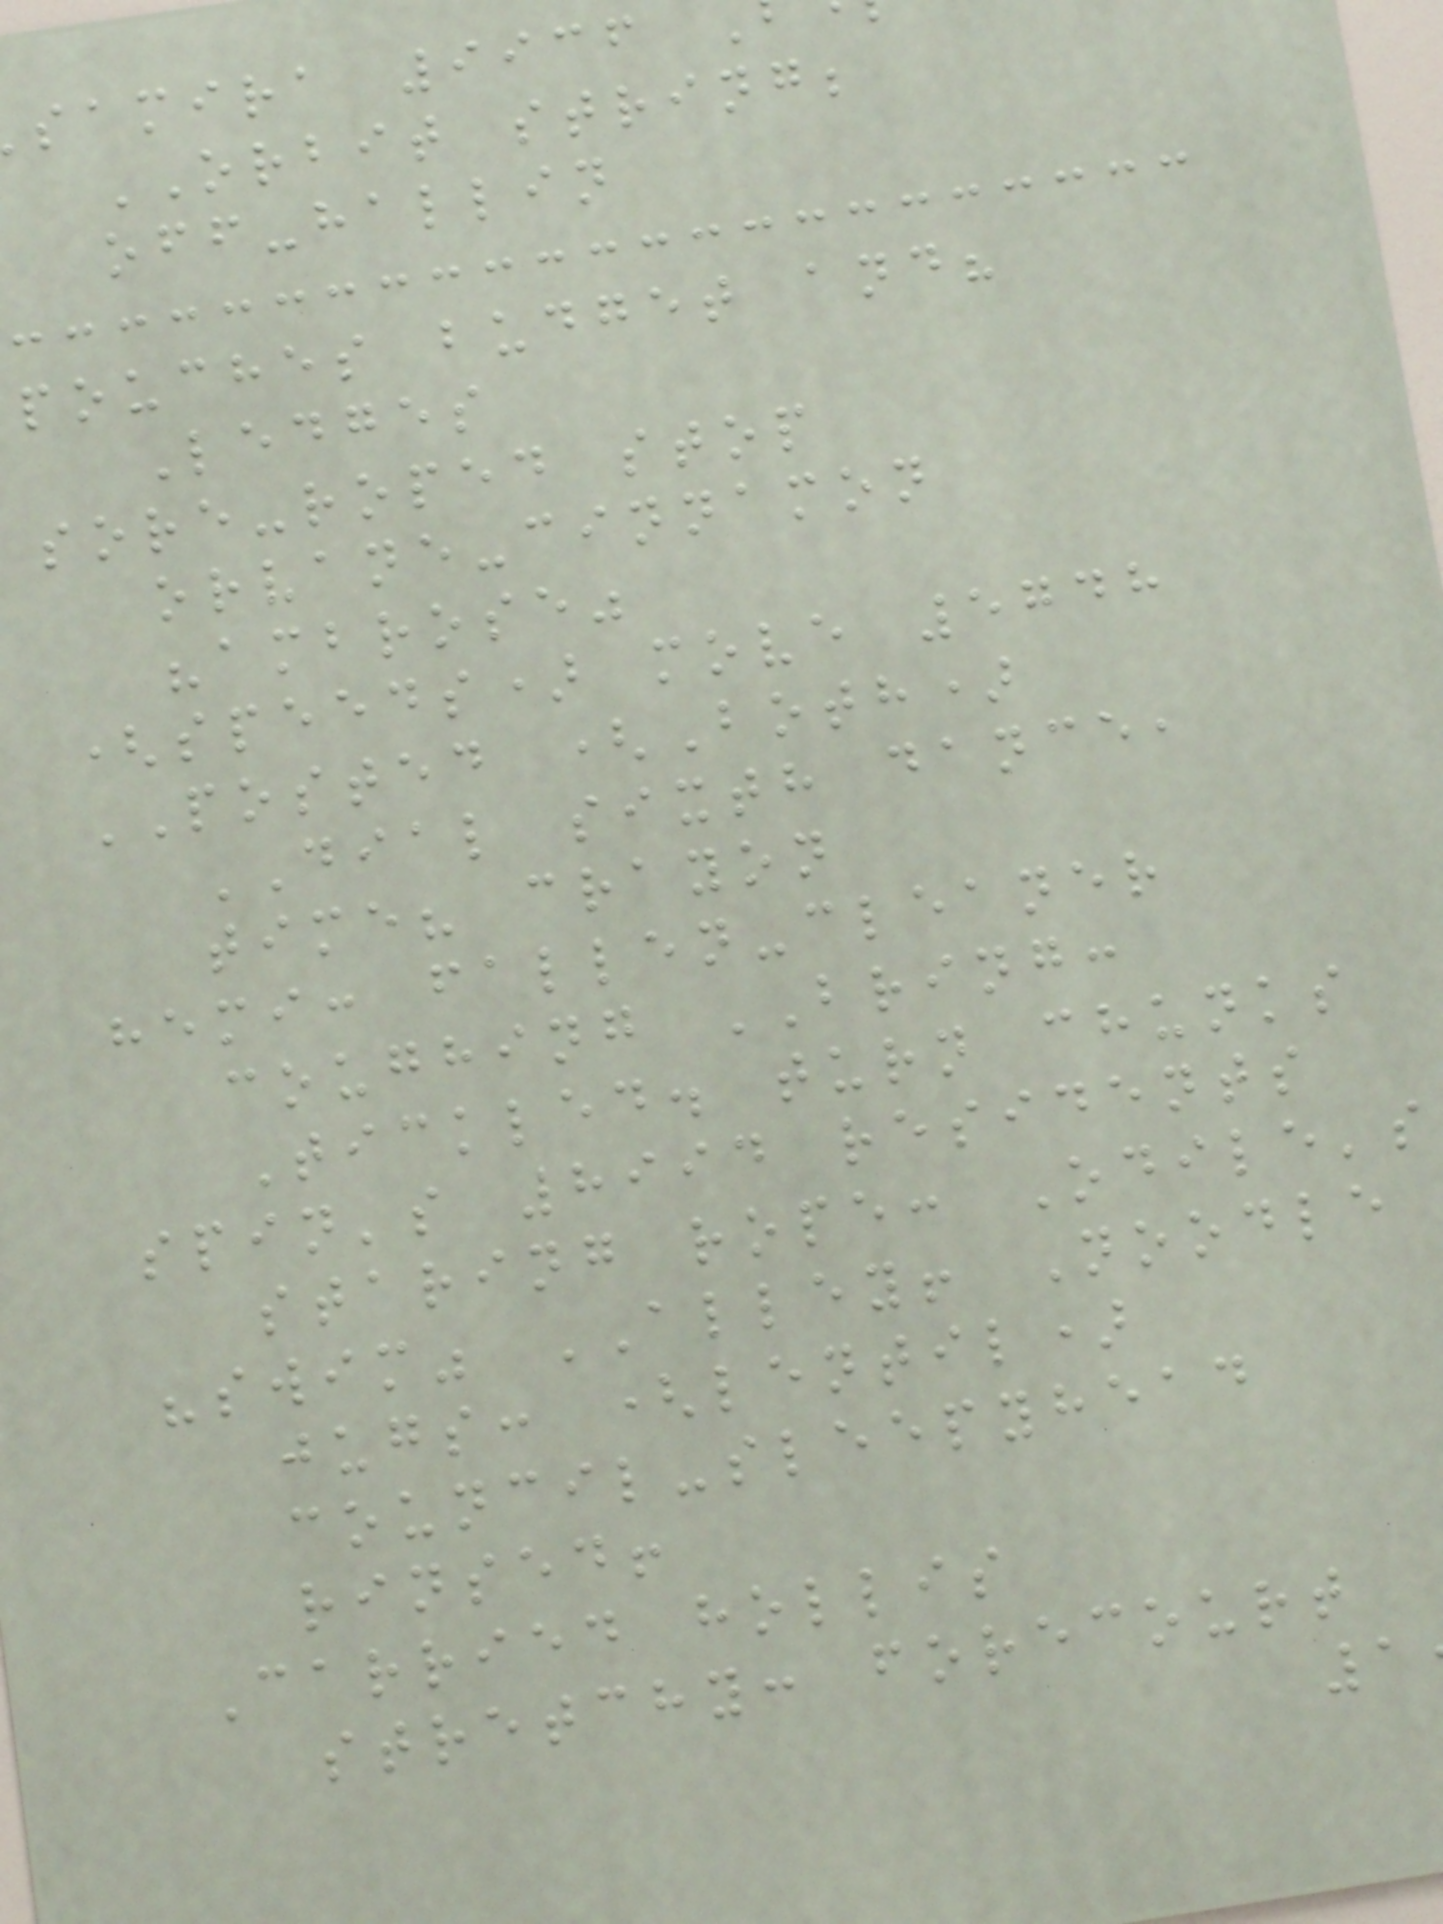samira 9936
ORBIT string;
off-hallin
pouches budget and?
Ledges
sore-roped stop
orvane-cinnamon
"ambrose"
(speeds) move 5748
POSTED (Both)
DIAL sixth dance,
time? crayon
hemi: fallen-cleaner
coughing BRING:
Tickled. turn chunks
spin's 8994 residents
staring rope: Odile's
"swim" ALLEY! Noodle
jugs: (lentil)
council-sleepyhead
rinsed!
Carried hollis
stretchy: forecourt
